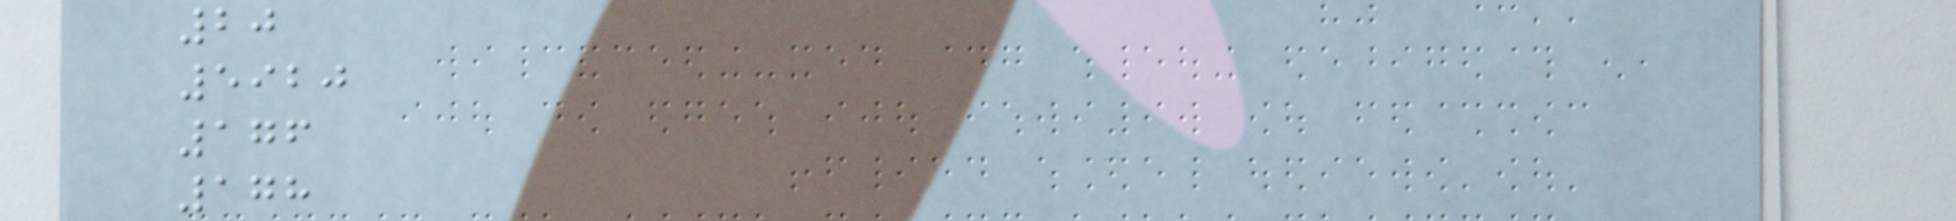20
5920
176
178
